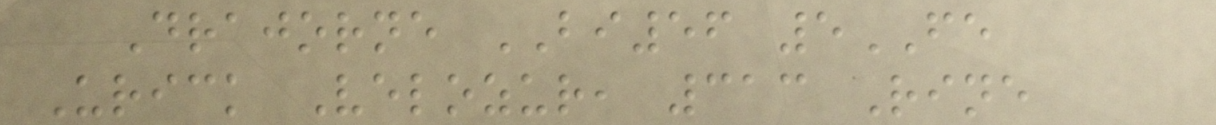Drajorne BI56 5FE
Urick Velozur, 313 Rine
